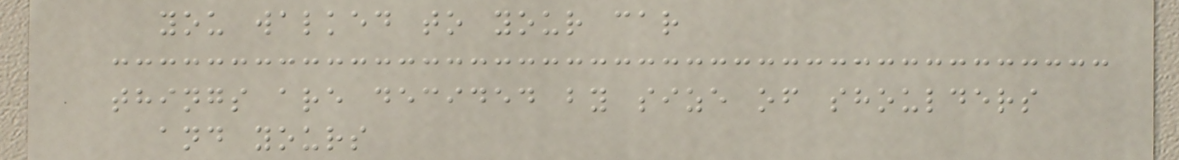you walked to your car
things are decided by size of shoulders
and yours
